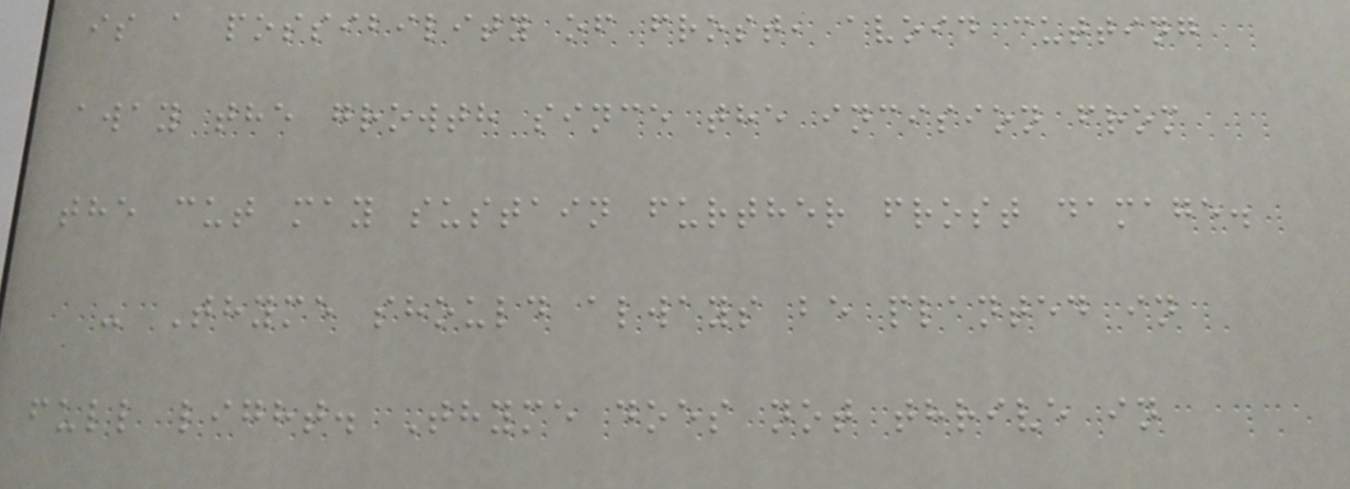is a possibility of frost, avoid cutting
away the growth since the incision from
the cut may sustain further frost damage.
- Thyme should always be planted in
full light. Thyme does not thrive in
